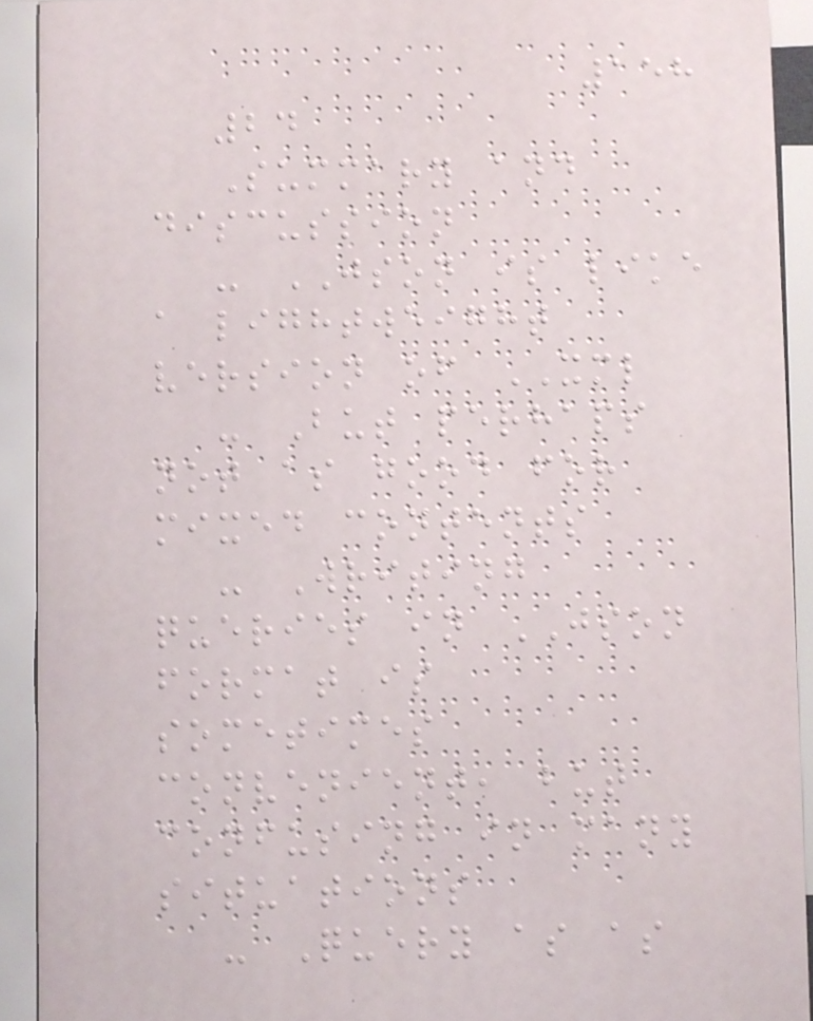158
24
Summary and
discussion
- JSON is like
a lightweight
version of XML
- But perhaps
not as good for
mixed contents
- Writing
queries in JSON
format is
sometimes
convenient, but
confusing in many
situations
- Query as as
